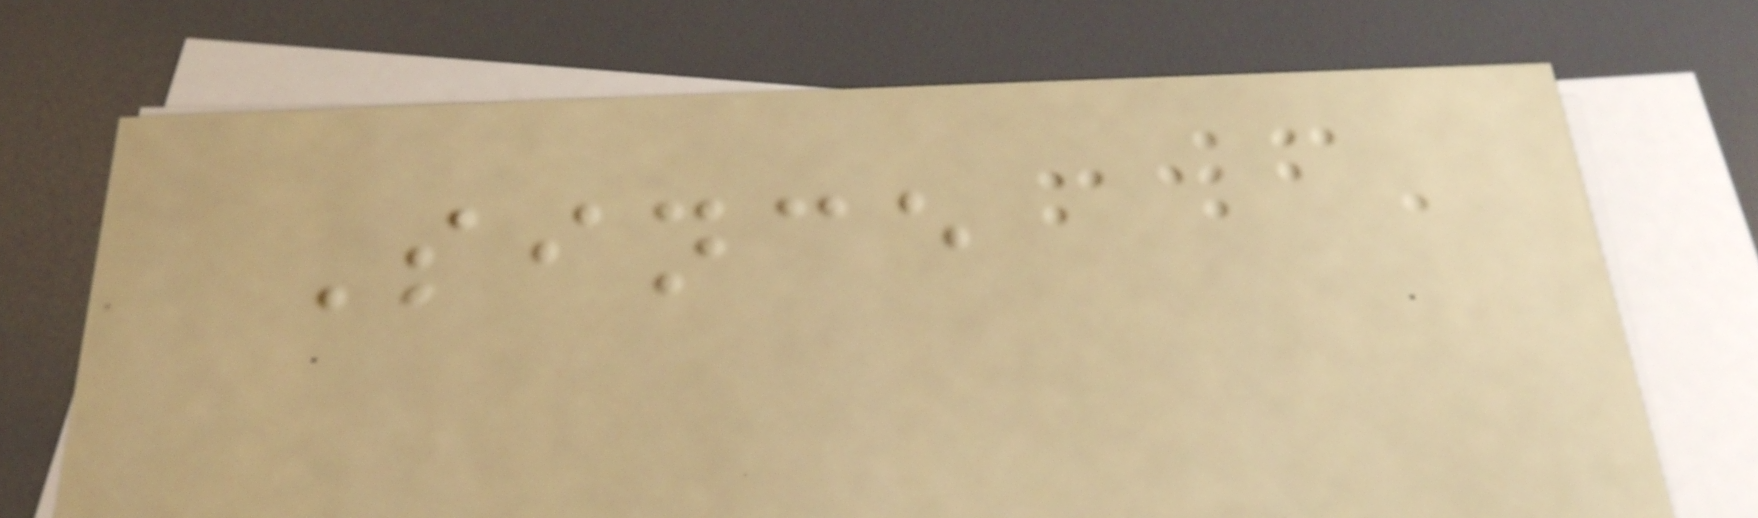Since
